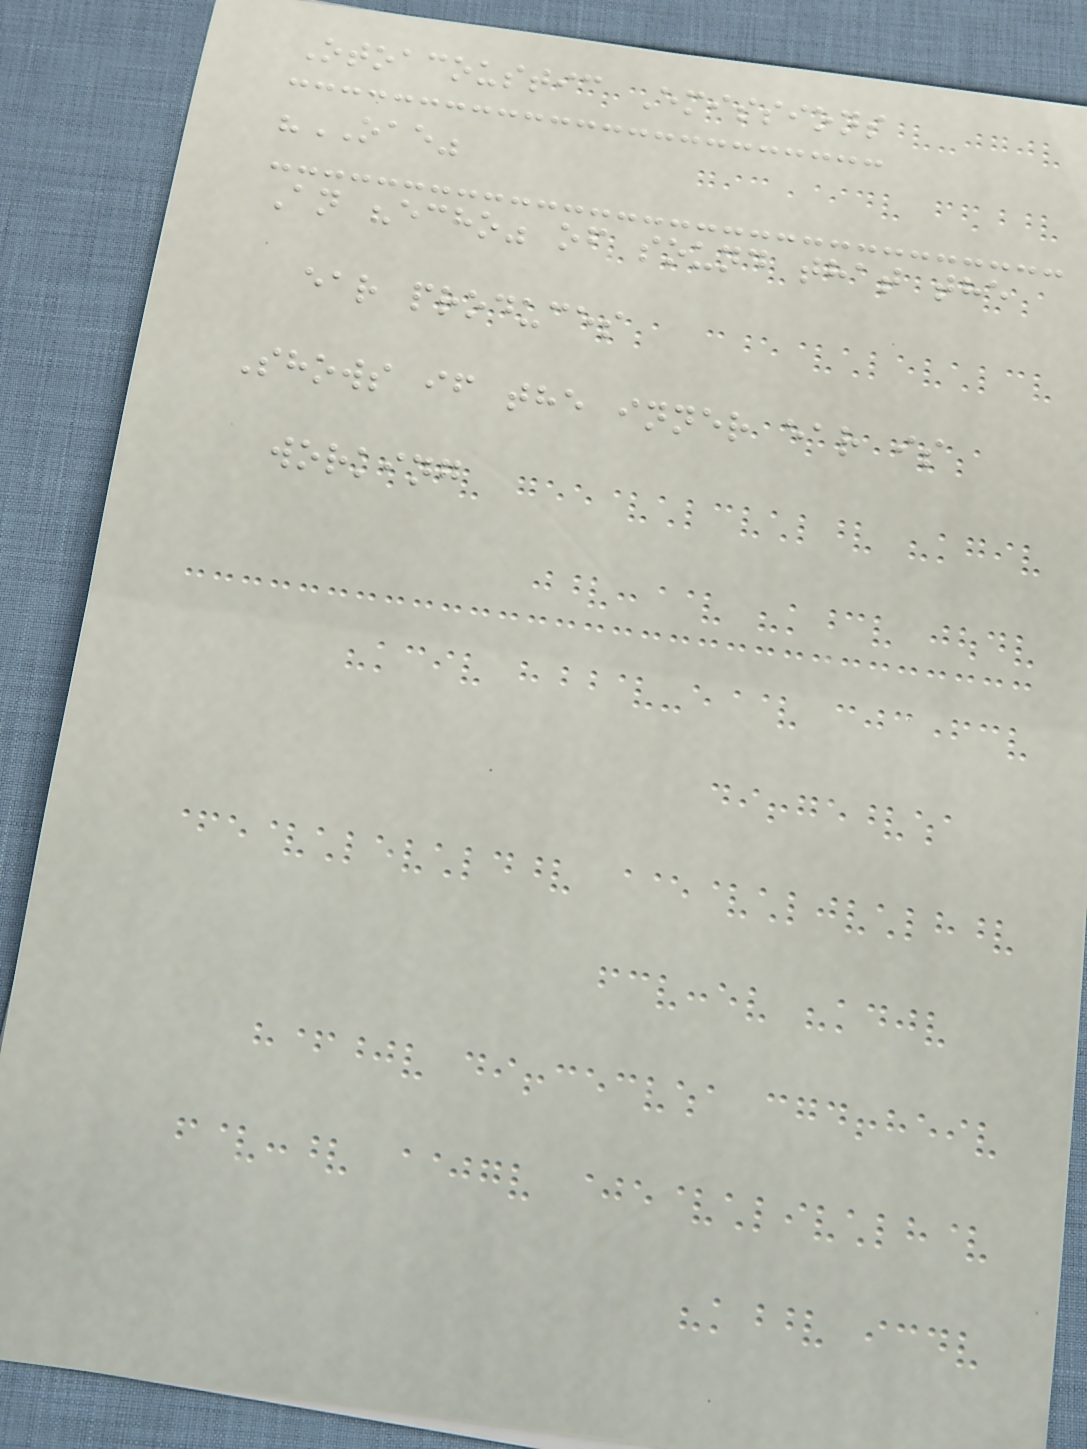Otoacoustic Emissions
"OAE"
An "echo" of sound that the
ear produces
Shows if the inner ear is
working
